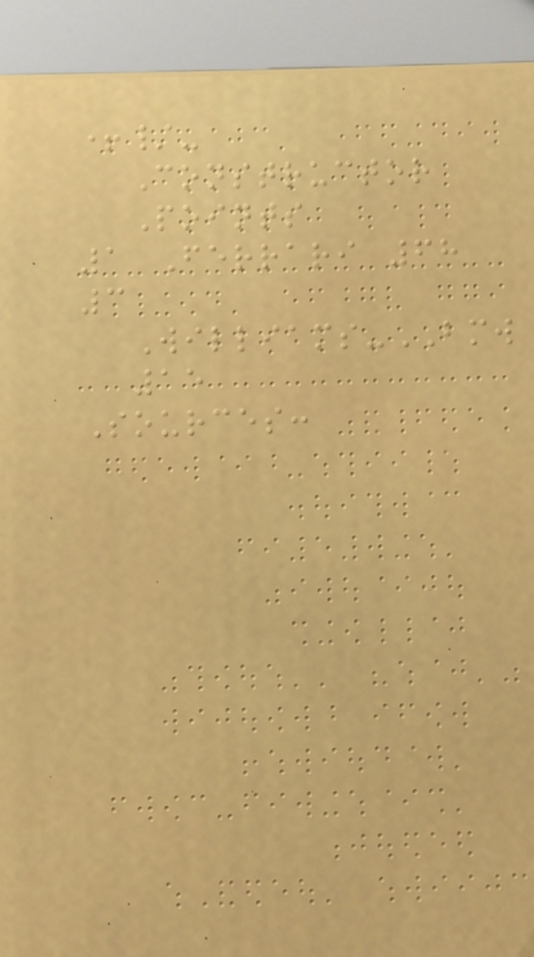+/-
Constructor
Points
1 Ferrari 68
3
Williams-BMW
15
Sources:
